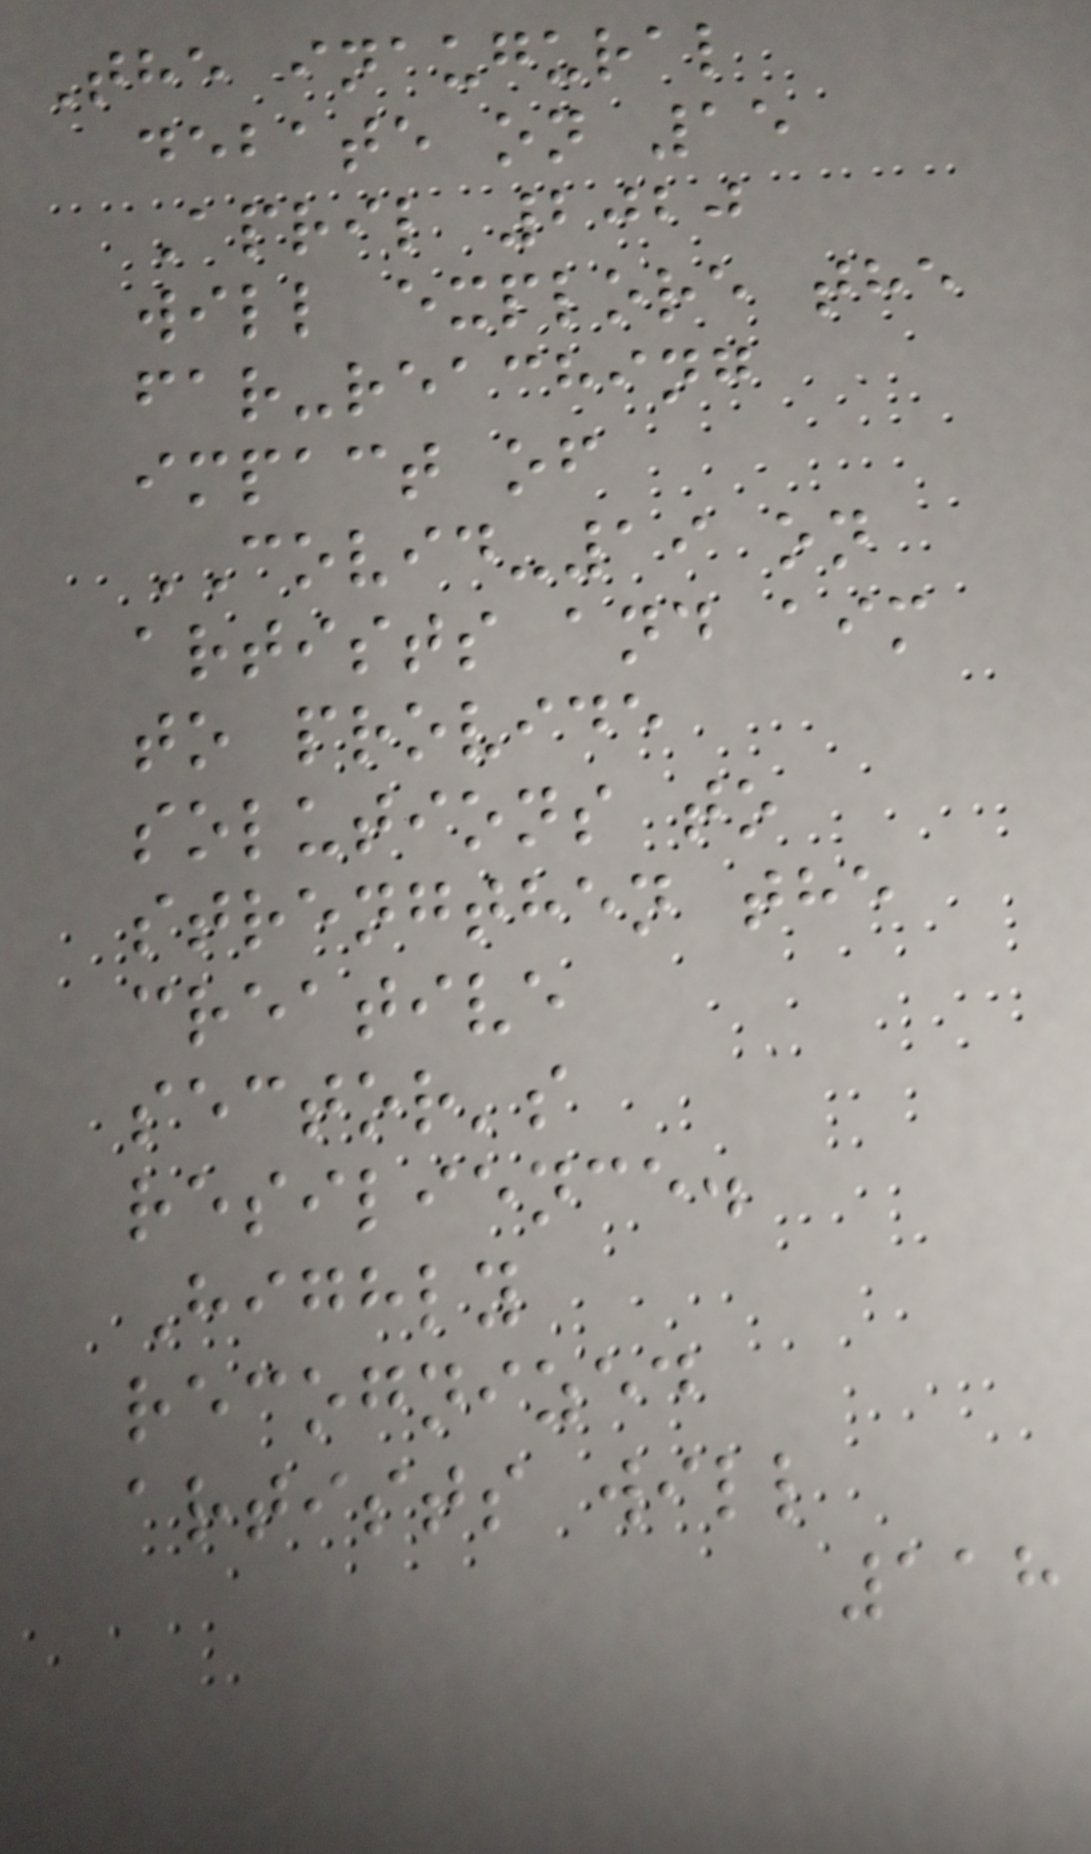The inaugural
debate on 15
April 2020
will explore the
far-reaching
impact of
COVID-19 on
artists and aim
to provide
solutions to
strengthen the
creative
sector's
resilience.
Highly
recognized
artists will
118
